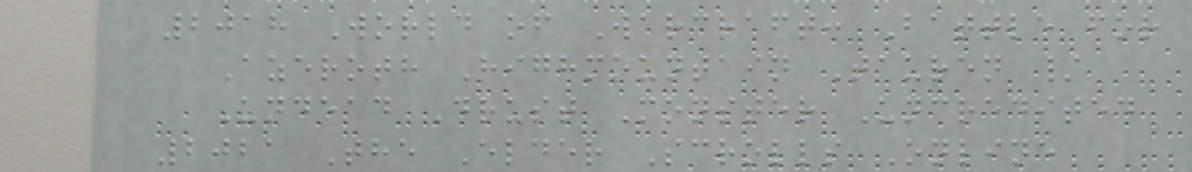2018 World of Warcraft: Battle for
Azeroth Highmountain Tauren /
Undead Drust Monster Uncredited
2021 The Elder Scrolls Online
